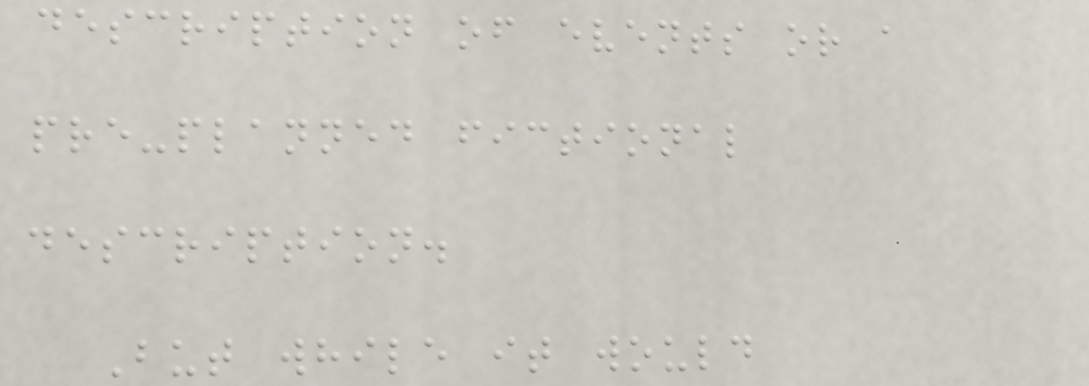description of events or a
pre-planned fictional
description.
But while it would
